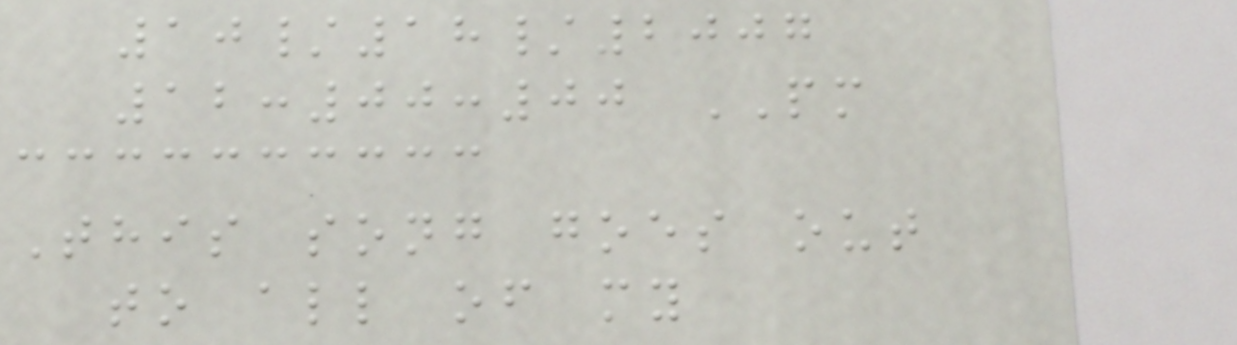10/18/2007
12:00:00 PM
This song goes out
to all of my
